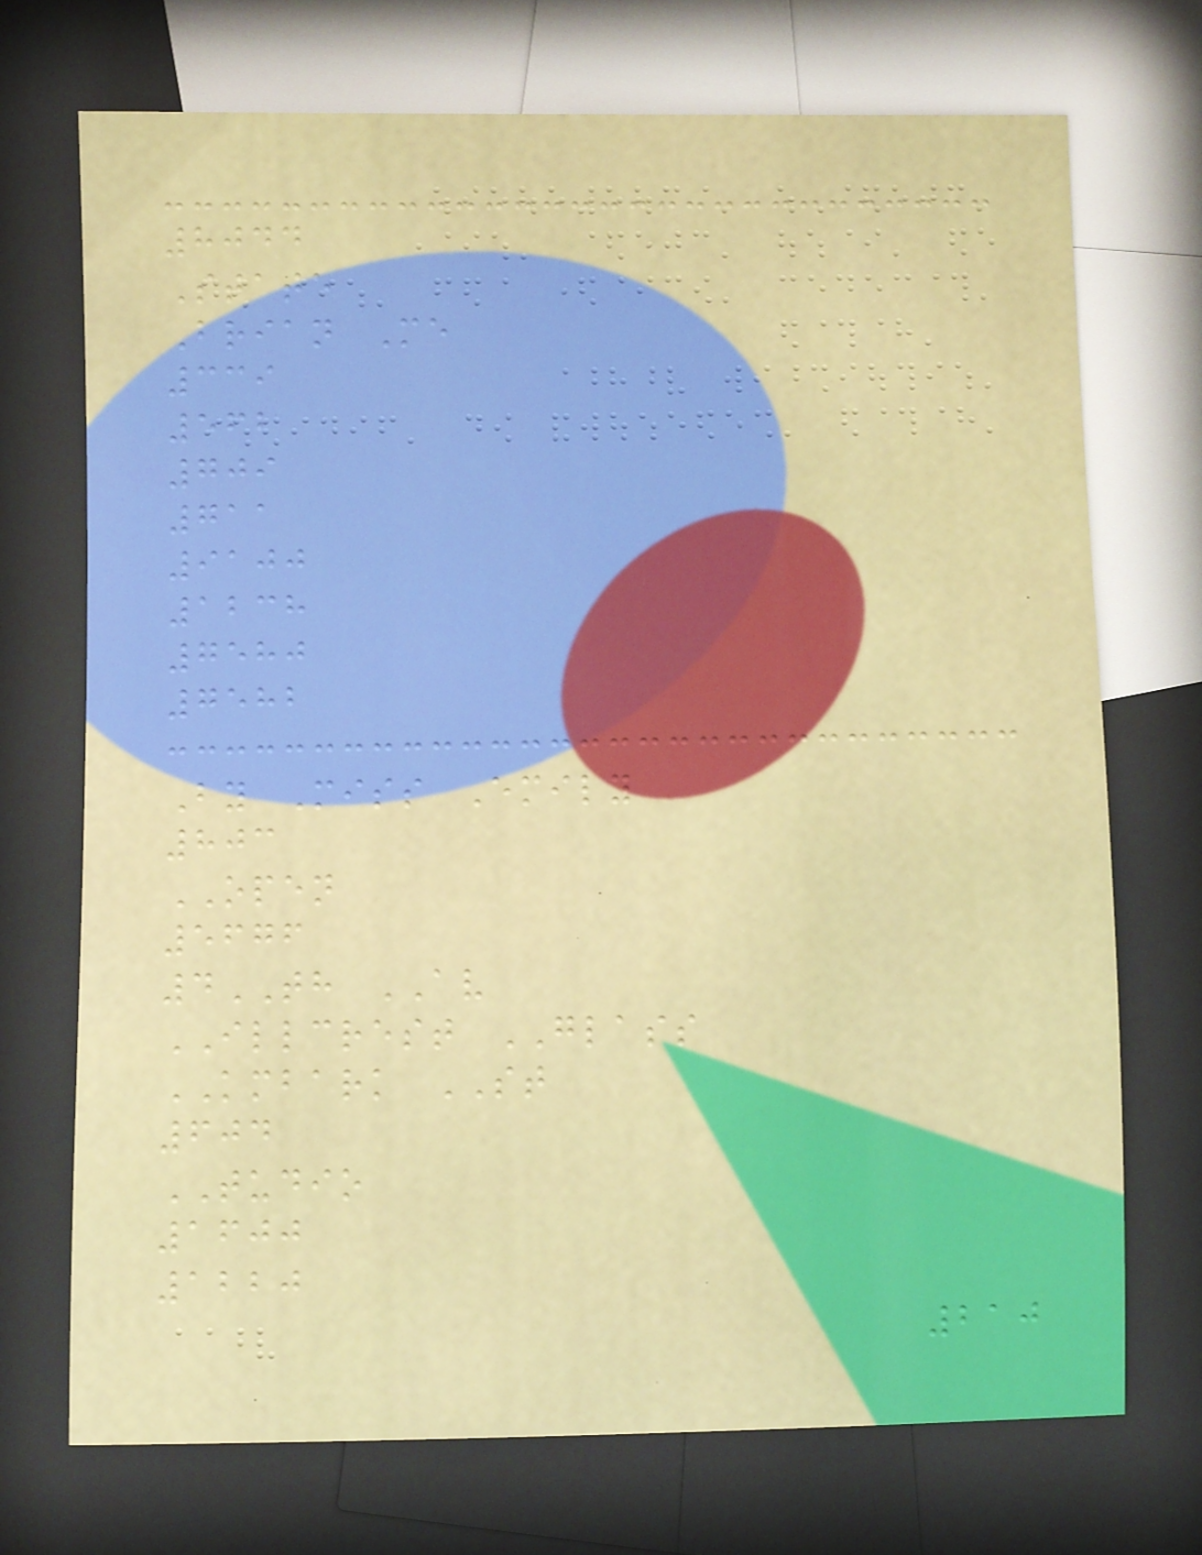8044
State
Brian Me
339
562
709
711
9100
1238
7580
7582
By Miss Emily
803
OPEN
5676
4TH AV
ILLCREST GLASS
KMBARK ST
604
TUDIO
1600
1220
210
